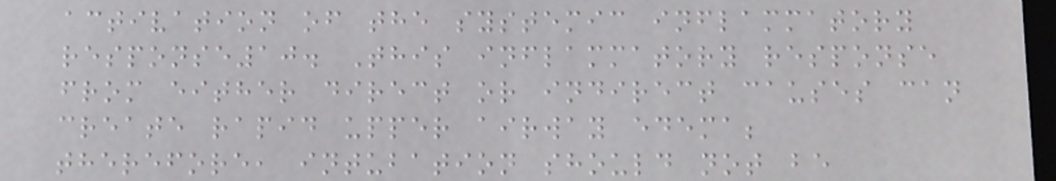activation of the systemic inflammatory
response10. This inflammatory response
from either direct or indirect causes can
create rapid upper airway edema;
therefore, intubation should not be
